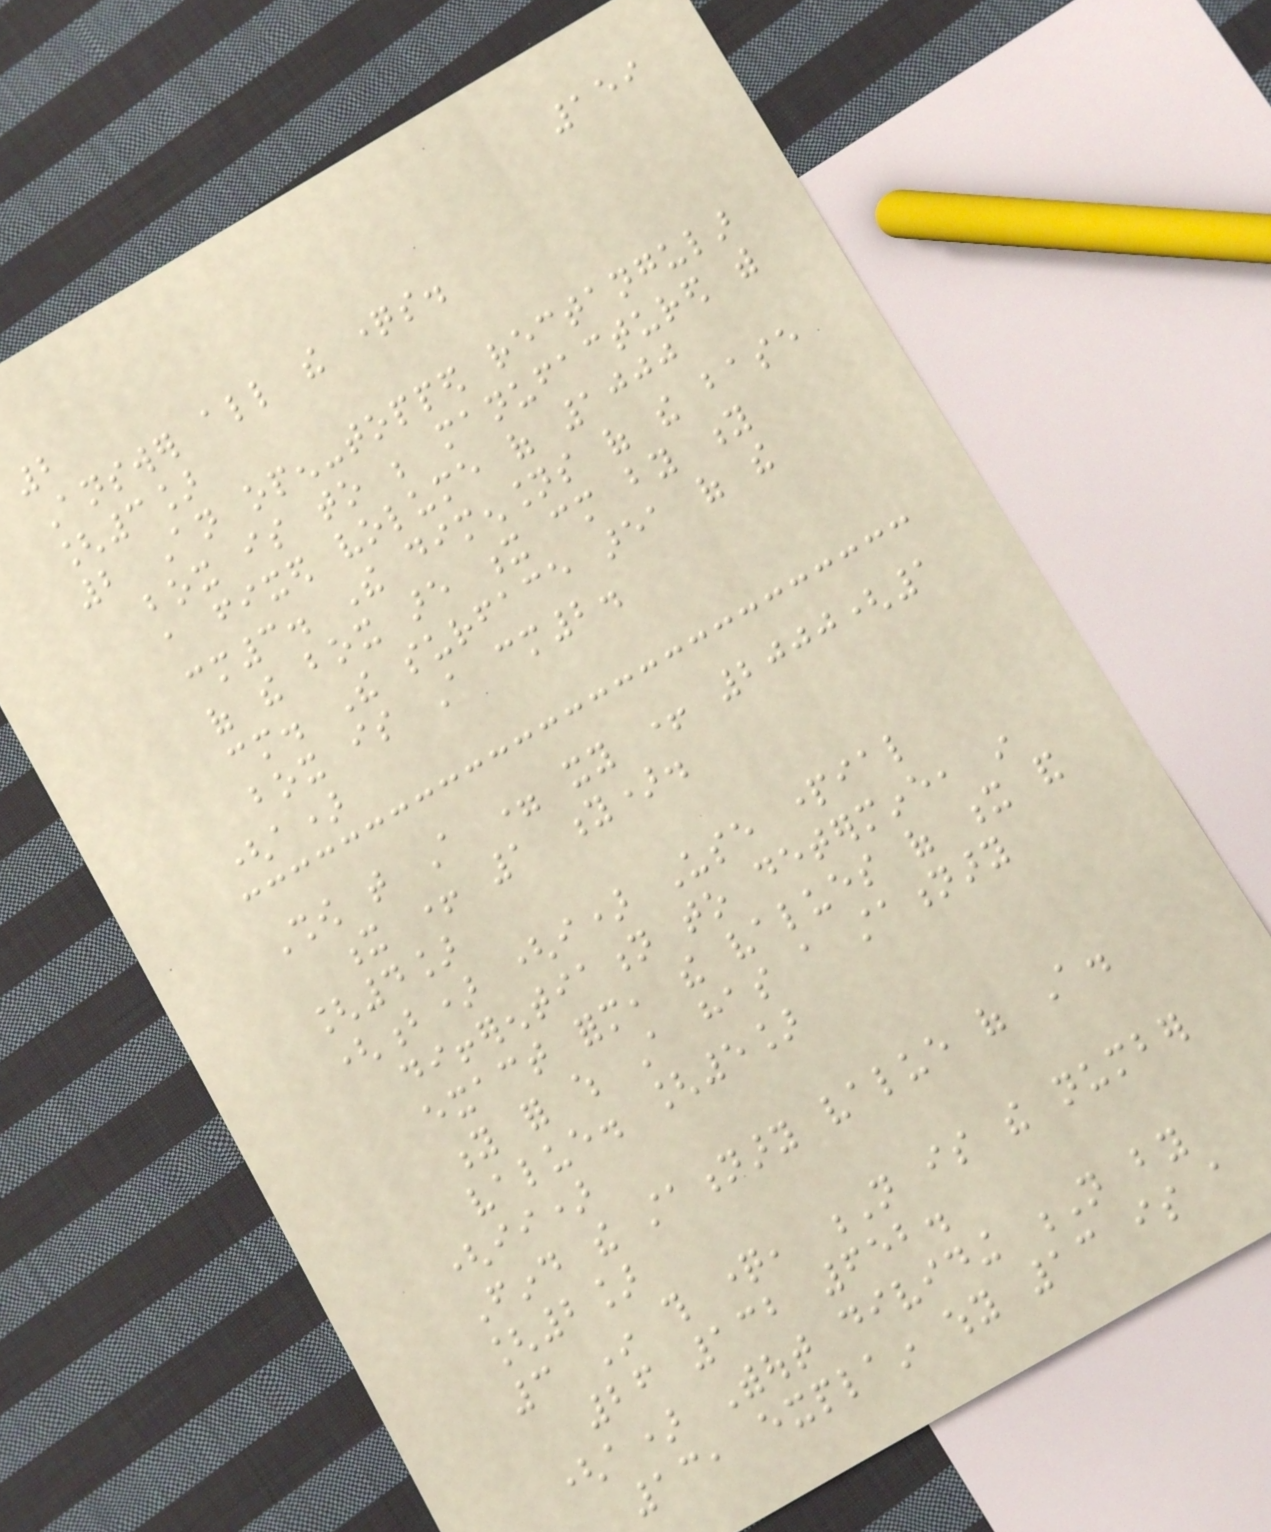159
2
Answer all the questions.
[3]
2 An open-topped rectangular
box is to be manufactured with
a fixed volume of 1000
cm3. The dimensions of the base
of the box are x cm by y
cm. The surface area of the
box is A cm2.
(a)
Show that A = xy + 2000(1
x + 1 y).
[4]
(b) (i) Use partial
differentiation to determine, in
exact form, the values of x and
y for which A has a stationary
value. [5]
(ii)
Find the stationary value of A.
[2]
3 In this question, N is the number
26 132 652.
(a) Without dividing N by
13, explain why 13 is a
